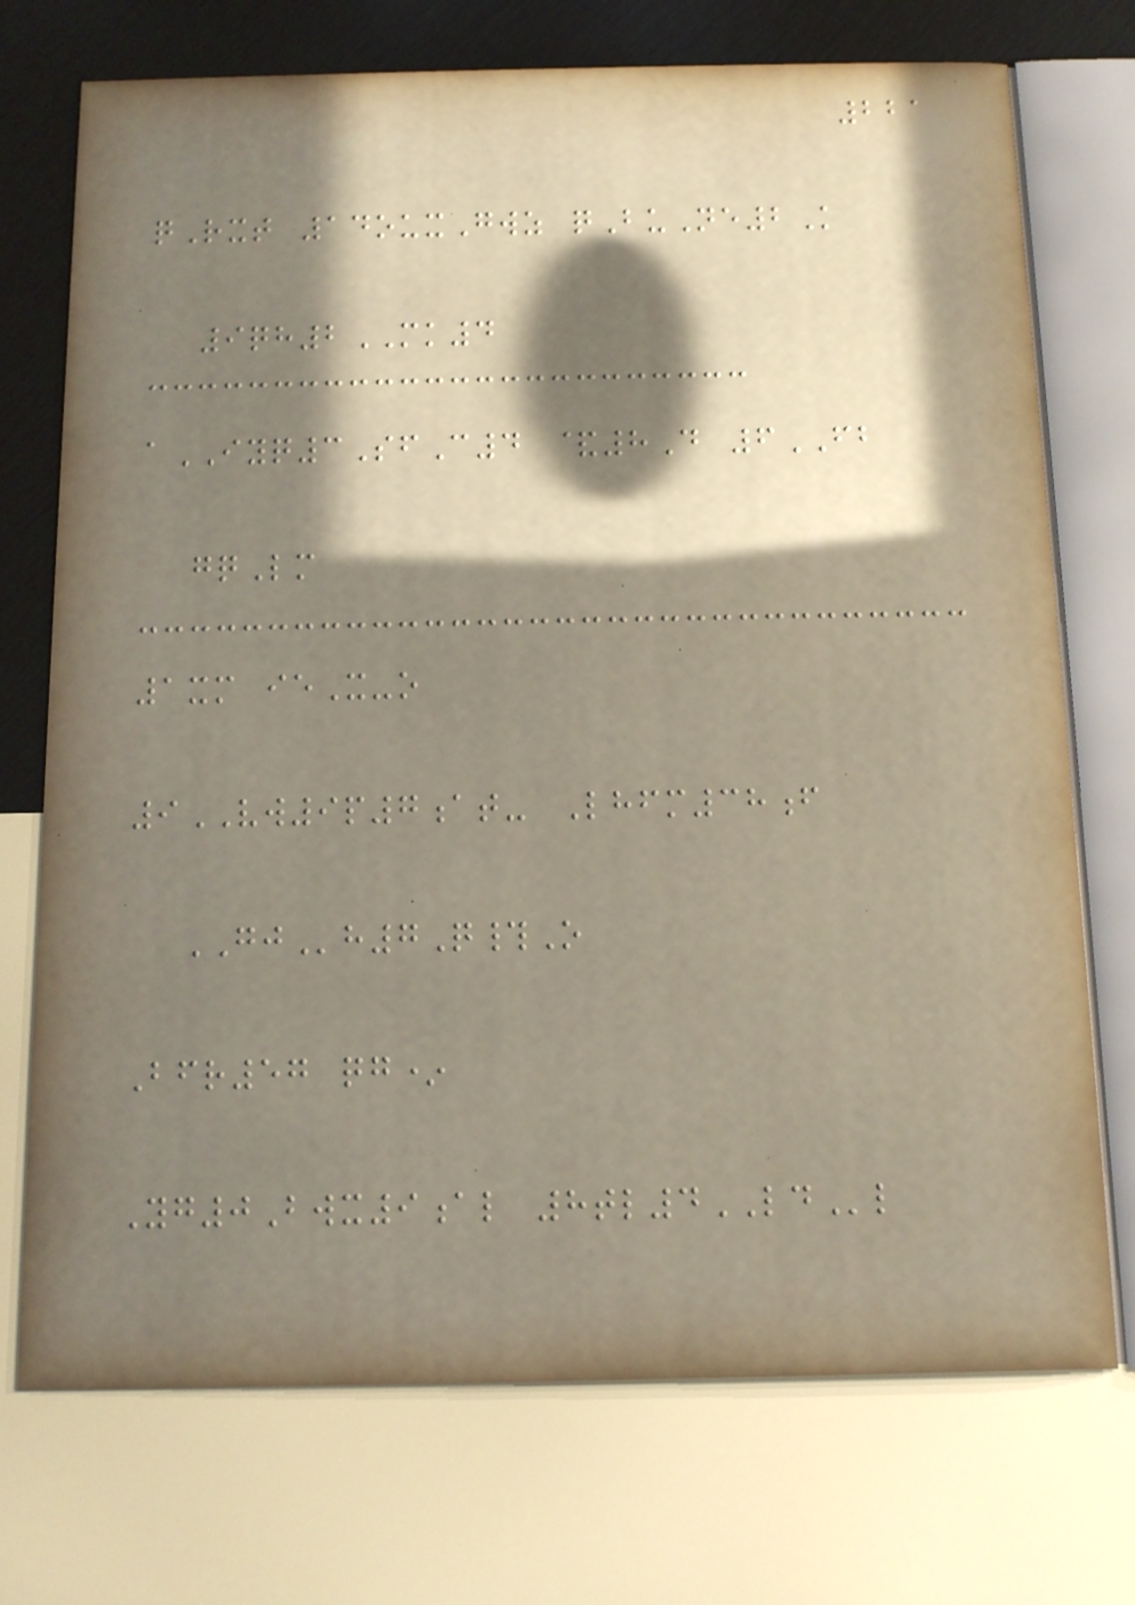221
qRxt 14ouxGwz qBuNe2K
9qh2MK4
aIYQ3SfC4 &8D 6FB
gqLm
1xm ieX-o
9VW9p7at- Lhfm38f
GJh7Q#O
Bfr57 qg*
Yg0Bwx9al 8tl4LDl
